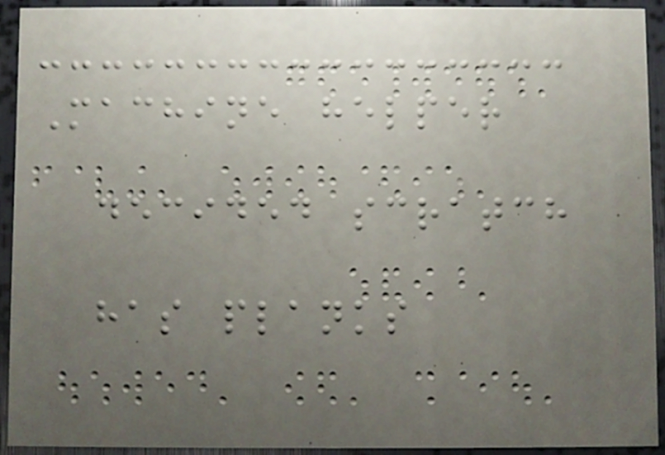Machine helper
decided scratch
has planks
